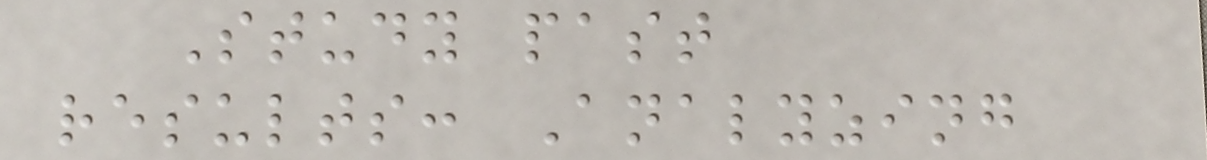Study past
results: Analyzing
